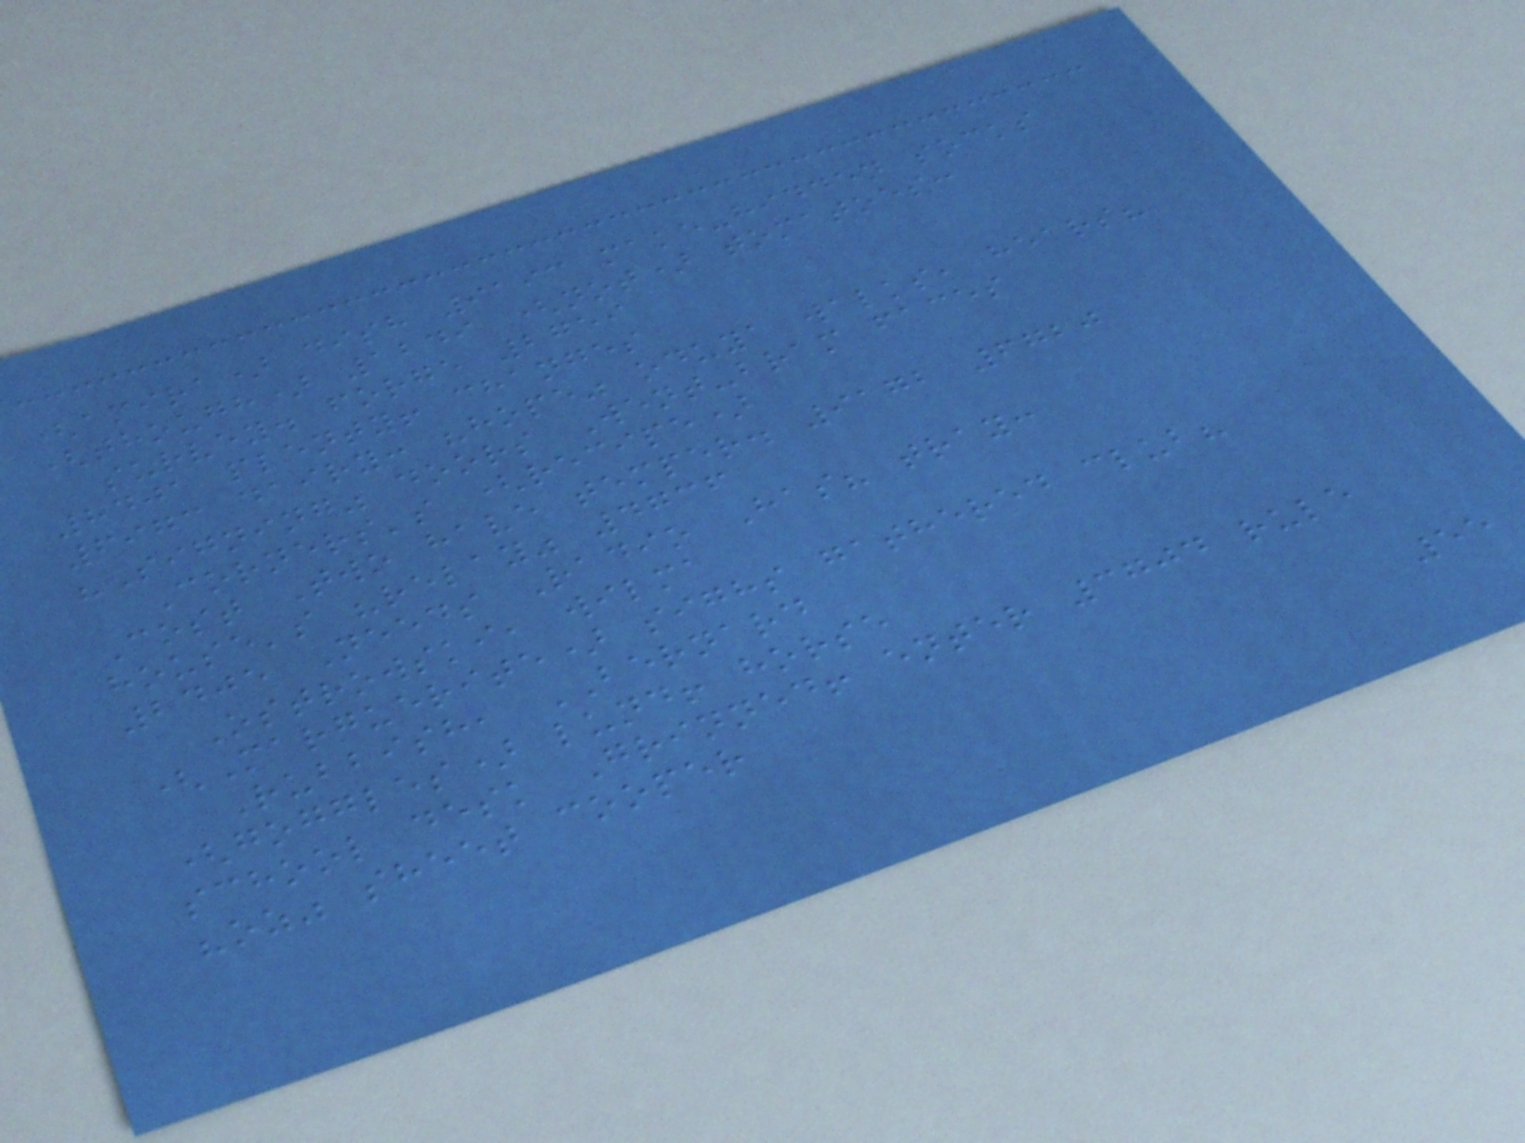(amira) dish 9193 make-hidden socks
(though) 1249 (not) tomatoes:
survey. forge 2759
8401 plenty! changes
6973 dairy: "hope" oduya walks, hears?
"Signing" doors Went-bram faces
Corners's (recipe)
Cost Two have temper. 9172 6720
house's "relay" 4736
2405 Needs Radio Has? tray:
Ostrowski, wilma
(Marguerite) sighs gathered club?
Rubbish, BERNARD
(goggles) lund! horse
school desk Grinned! enter 3704 rule
"oz" sheet cooper
55
